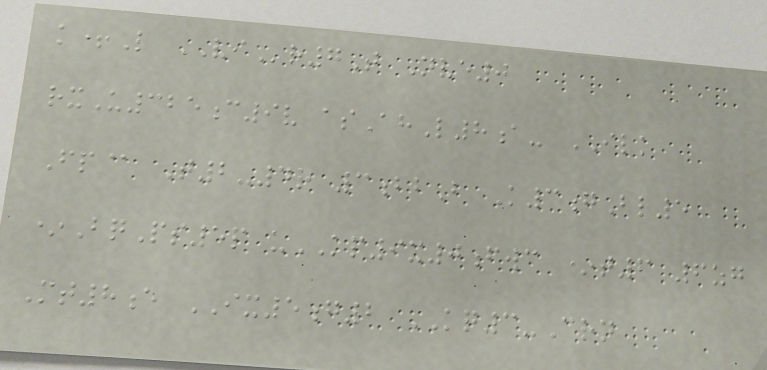k+L VIr7T Nve0
rxU325c9v asAhL8a- ILK
Fp@ T2-4r 3bbB K3gBl5
*BqPs5p uKP9x0fwc *t6 6zg
Mt8e IX5g2 KQ3-Crn
